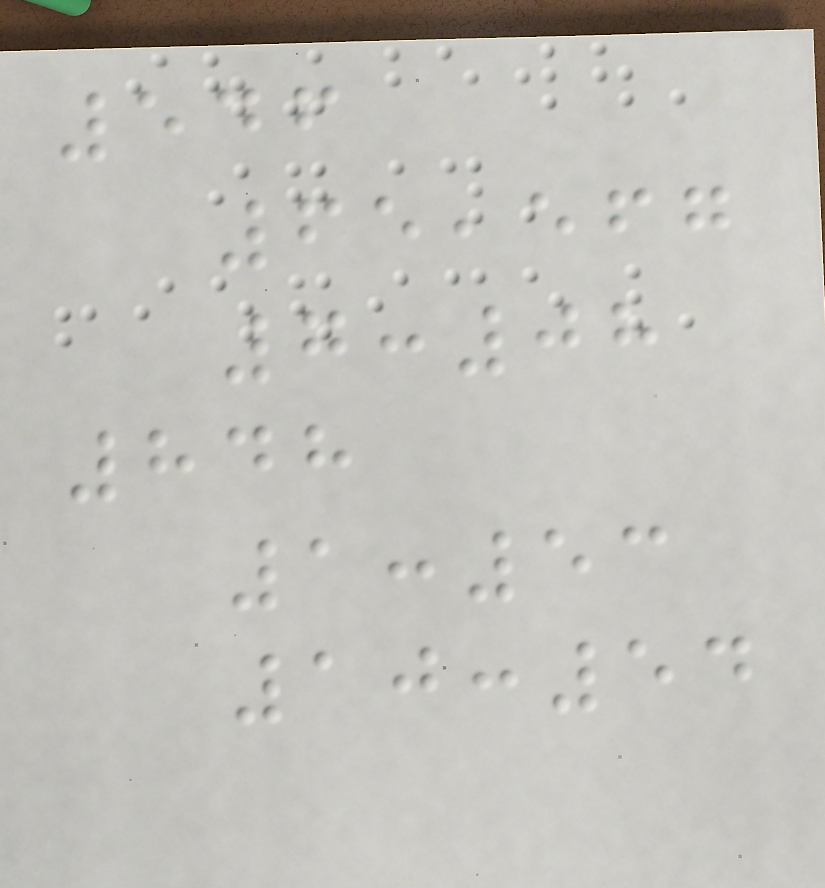546
65,567
7:08
848
1:53
10:54
